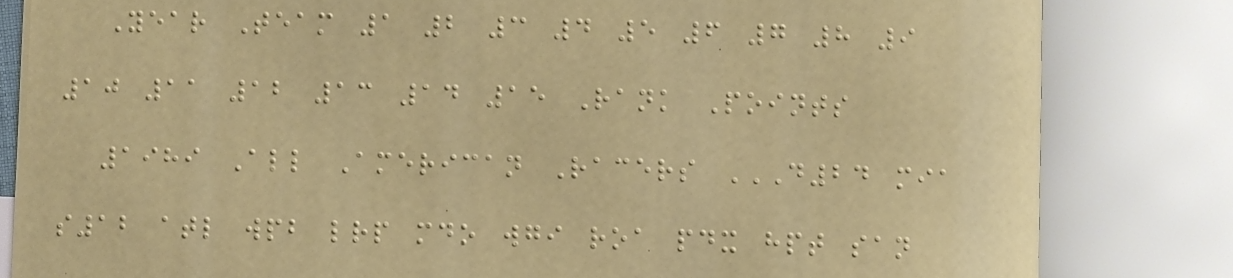Year Team 1 2 3 4 5 6 7 8 9
10 11 12 13 14 15 Rank Points
1989 All American Racers D24 MIA
S12 ATL WPB LRP MDO WGI ROA PDX HPT SAN
